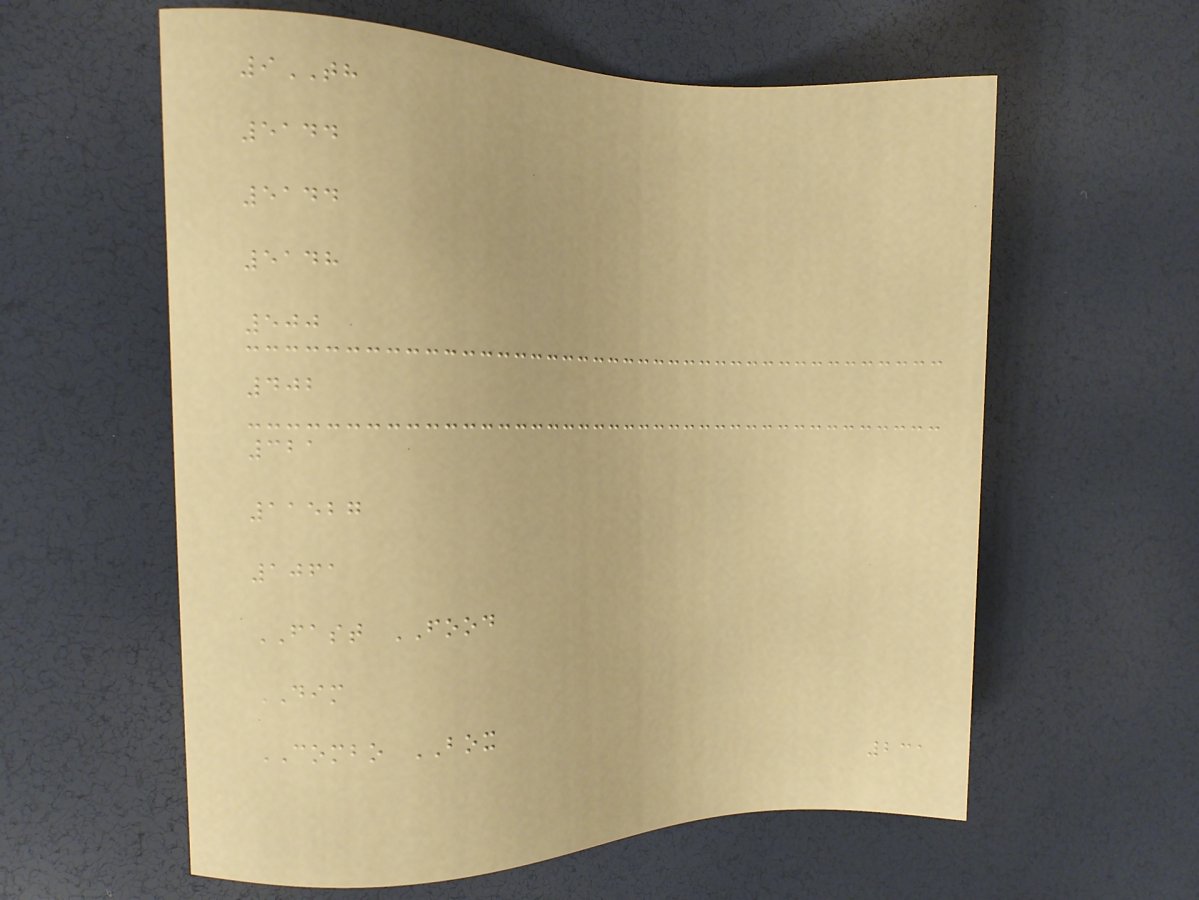9TH
5144
5144
5148
500
402
321
11527
1061
FAST FOOD
DIM
COMBO BOX
231
